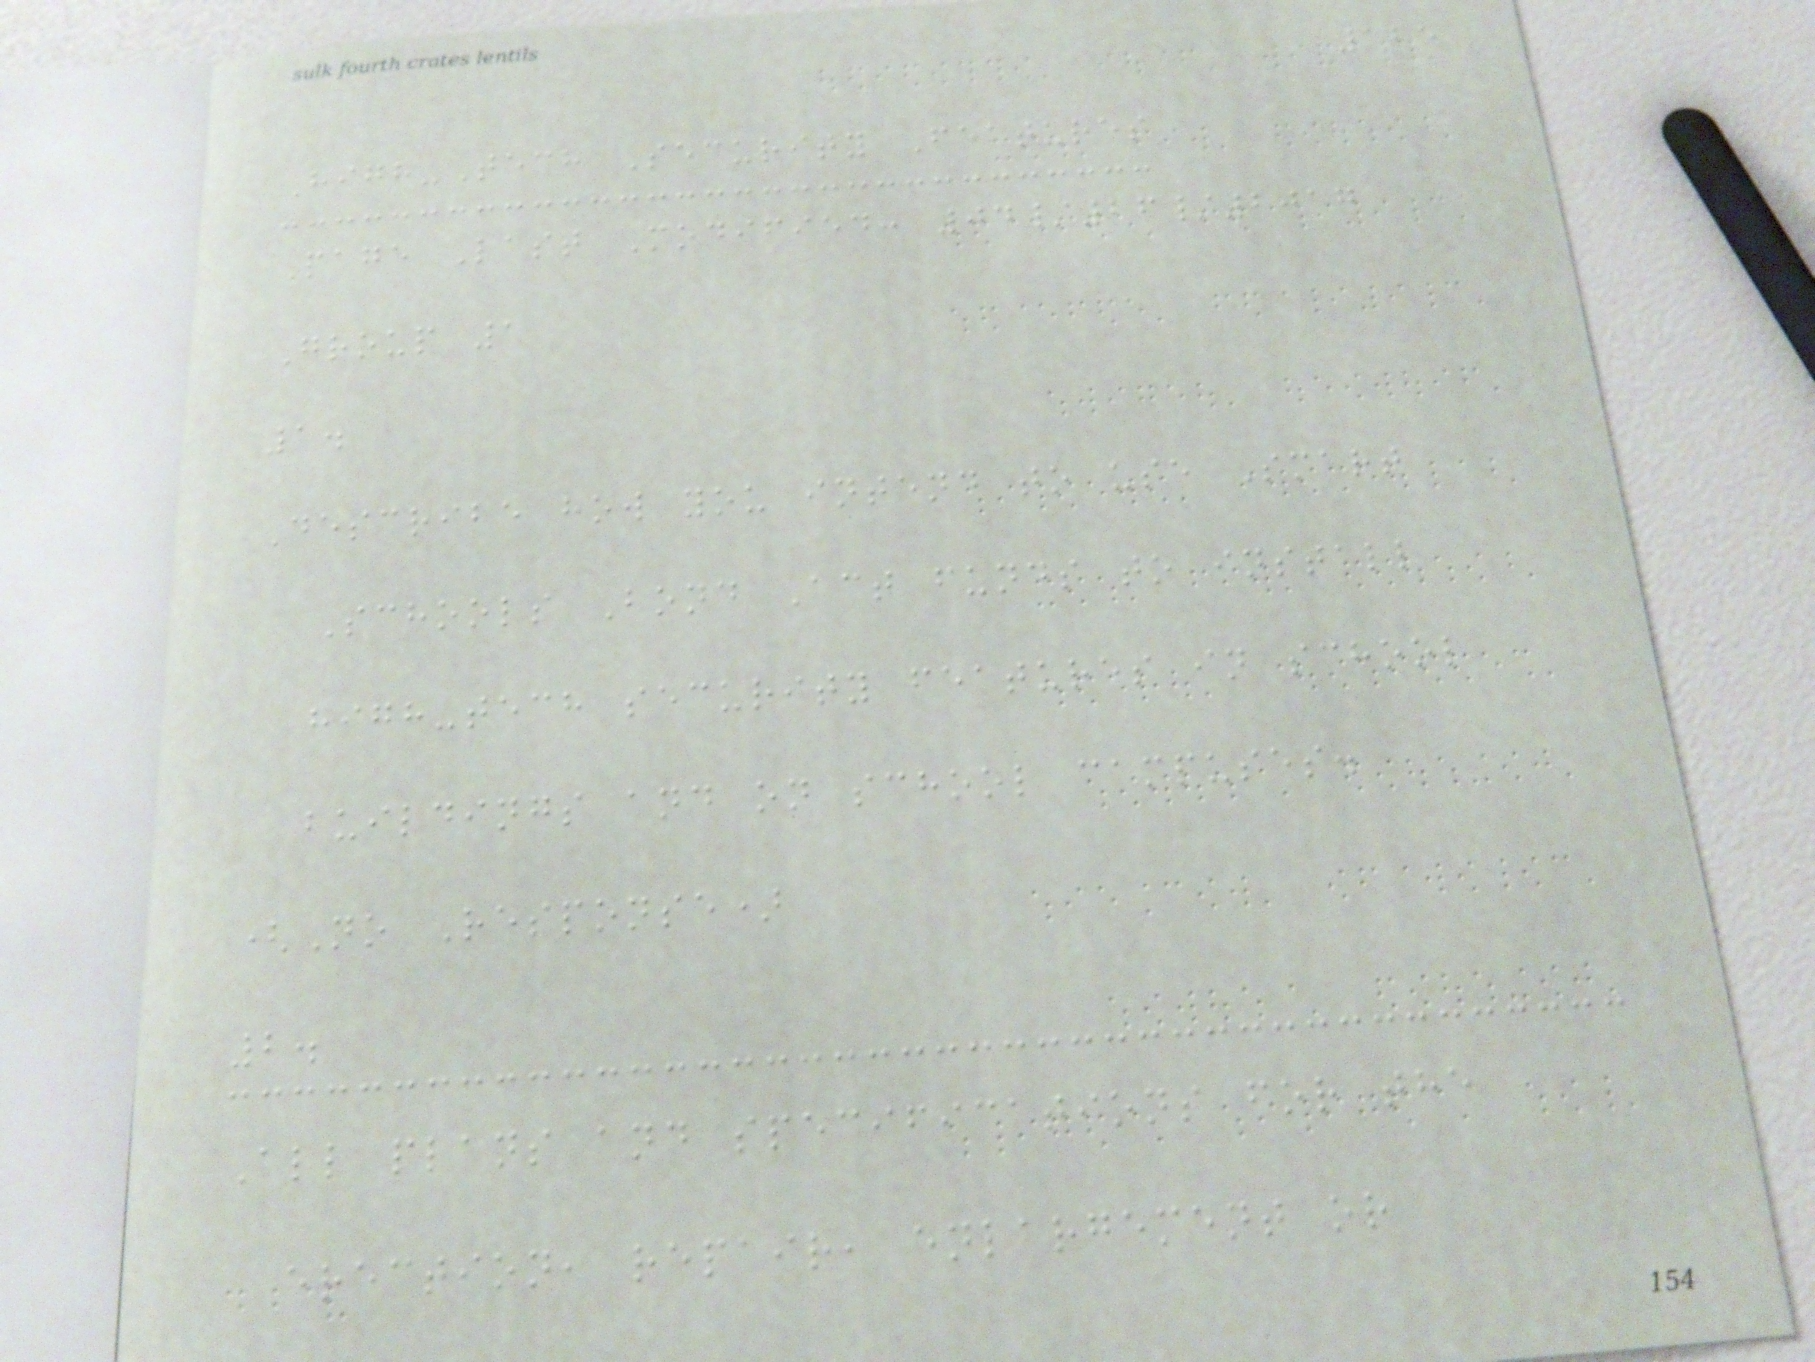125
High-Tech Security Features
Page Last Modified: 04/26/2017
Group 1
1.
Describe how you intend to use Smart
Schools Bond Act funds to install
high-tech security features in school
buildings and on school campuses.
(No Response)
2.
All plans and specifications for the
erection, repair, enlargement or
